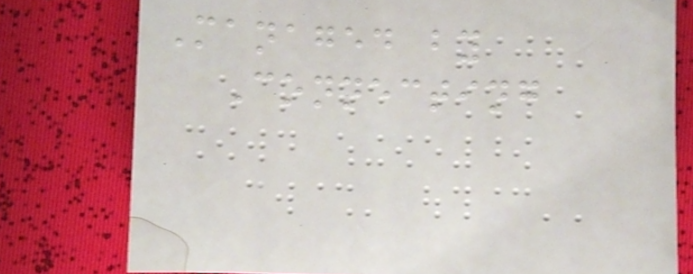Managed by
Connecting
